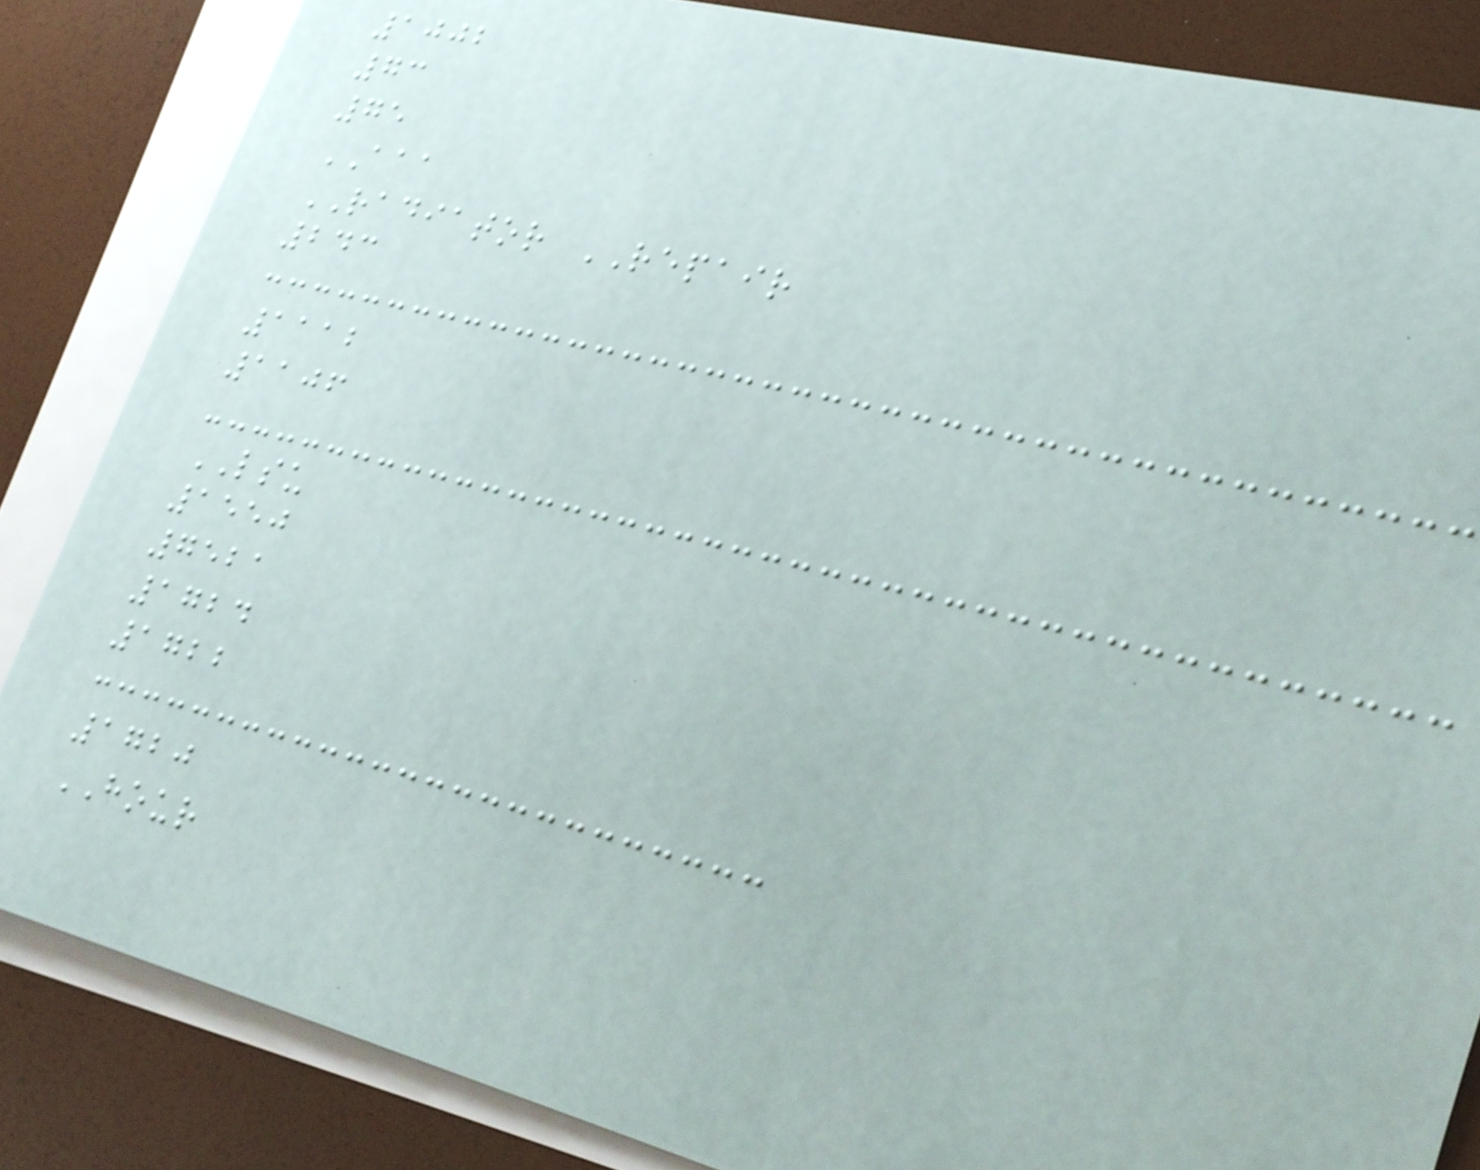1002
73
75
AAA
RADIATOR REPAIR
243
1112
1106
LSU
1550
7521
1724
1722
1720
HOUR
